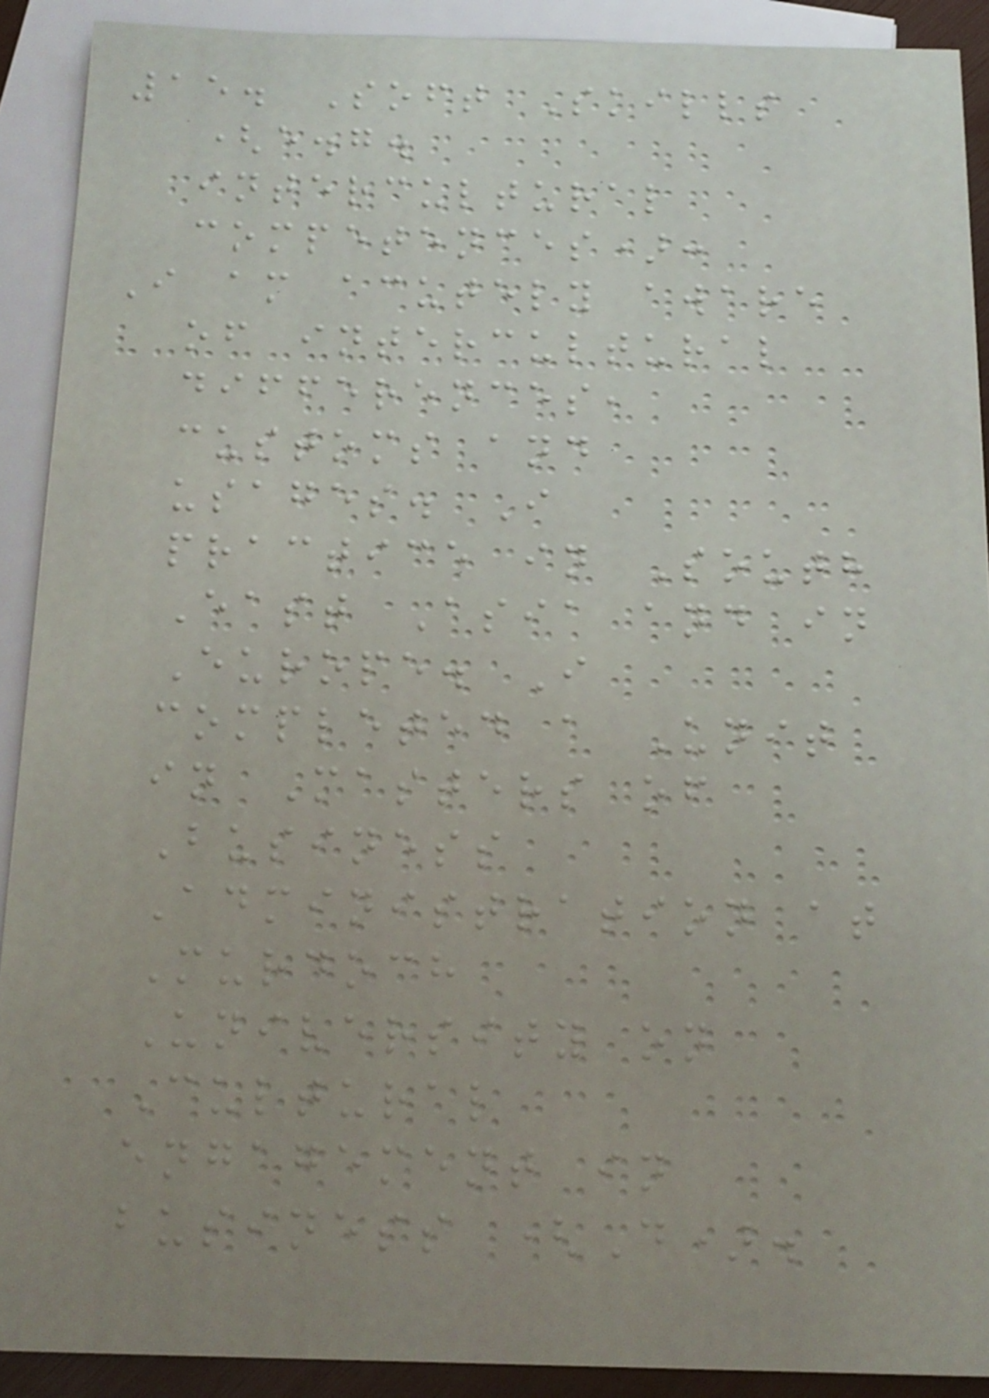15. Soft Skills
(e.g.
intercultural
competences):
I am acutely aware
of intercultural
differences,
customs and
usages. I
practice in South
East Asia and in
Europe. I
completed a Unit
in Masters of
Business
Administration at
Murdoch
University on
Cultural
engagement in
business (D).
